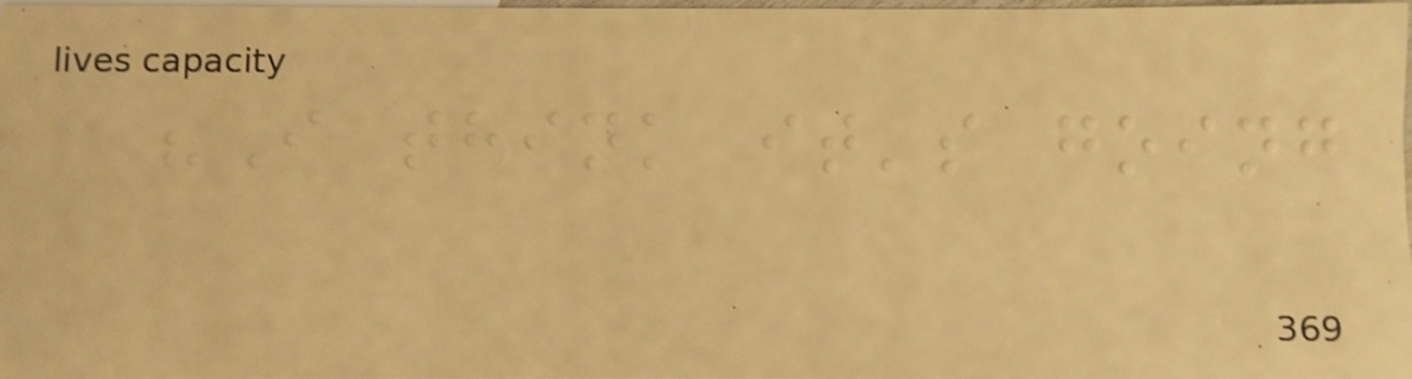"I think it's going
